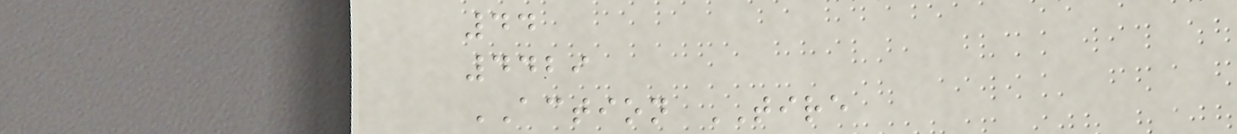44
4429
ACTION TIRE
